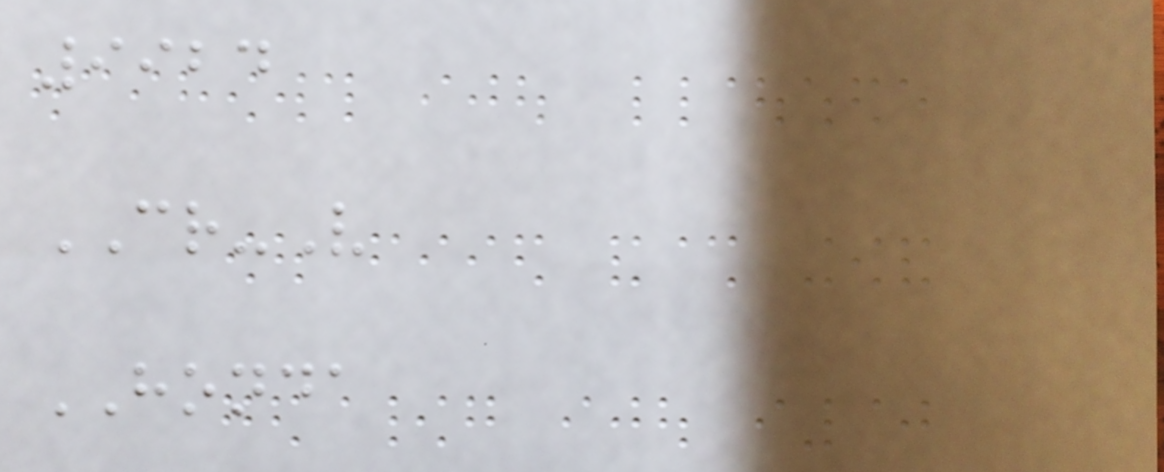9924
CR-V
HONDA
